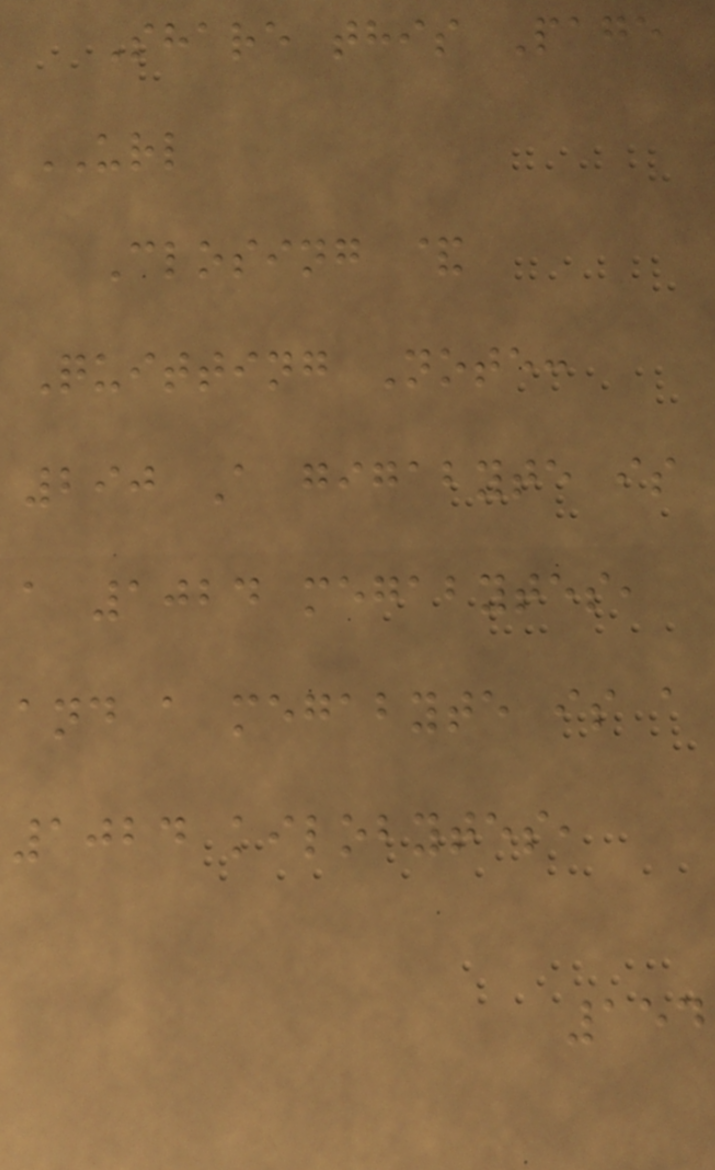Share this Page
URL
Closing &
Quitting Note:
290 A gigabyte is
a 1024 megabytes,
and a megabyte is a
1024 kilobytes,
154
